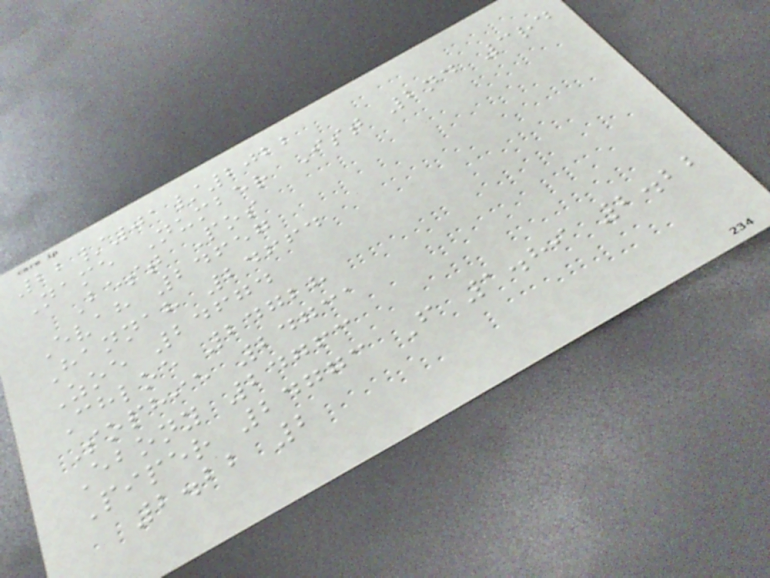22/01/2022
Name Number Ist 2nd 3rd
Best Pos
Evah 24657
Hannah 24664
Zoe 24674
Chloe 24728
Sophie 24731
Ebony 24763
Piper 24773 F 1.89 2.22
2.22 2
